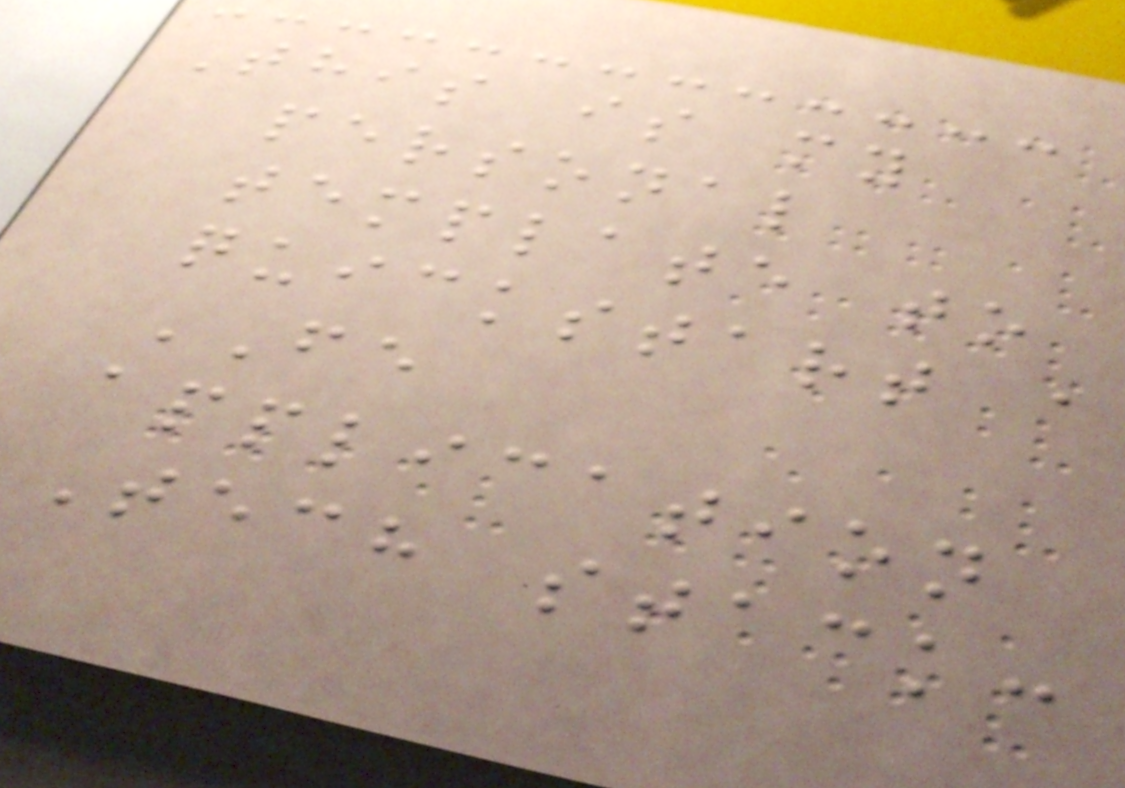This is my
personal
template to
quickstart a
FE
application
Tech stack:
